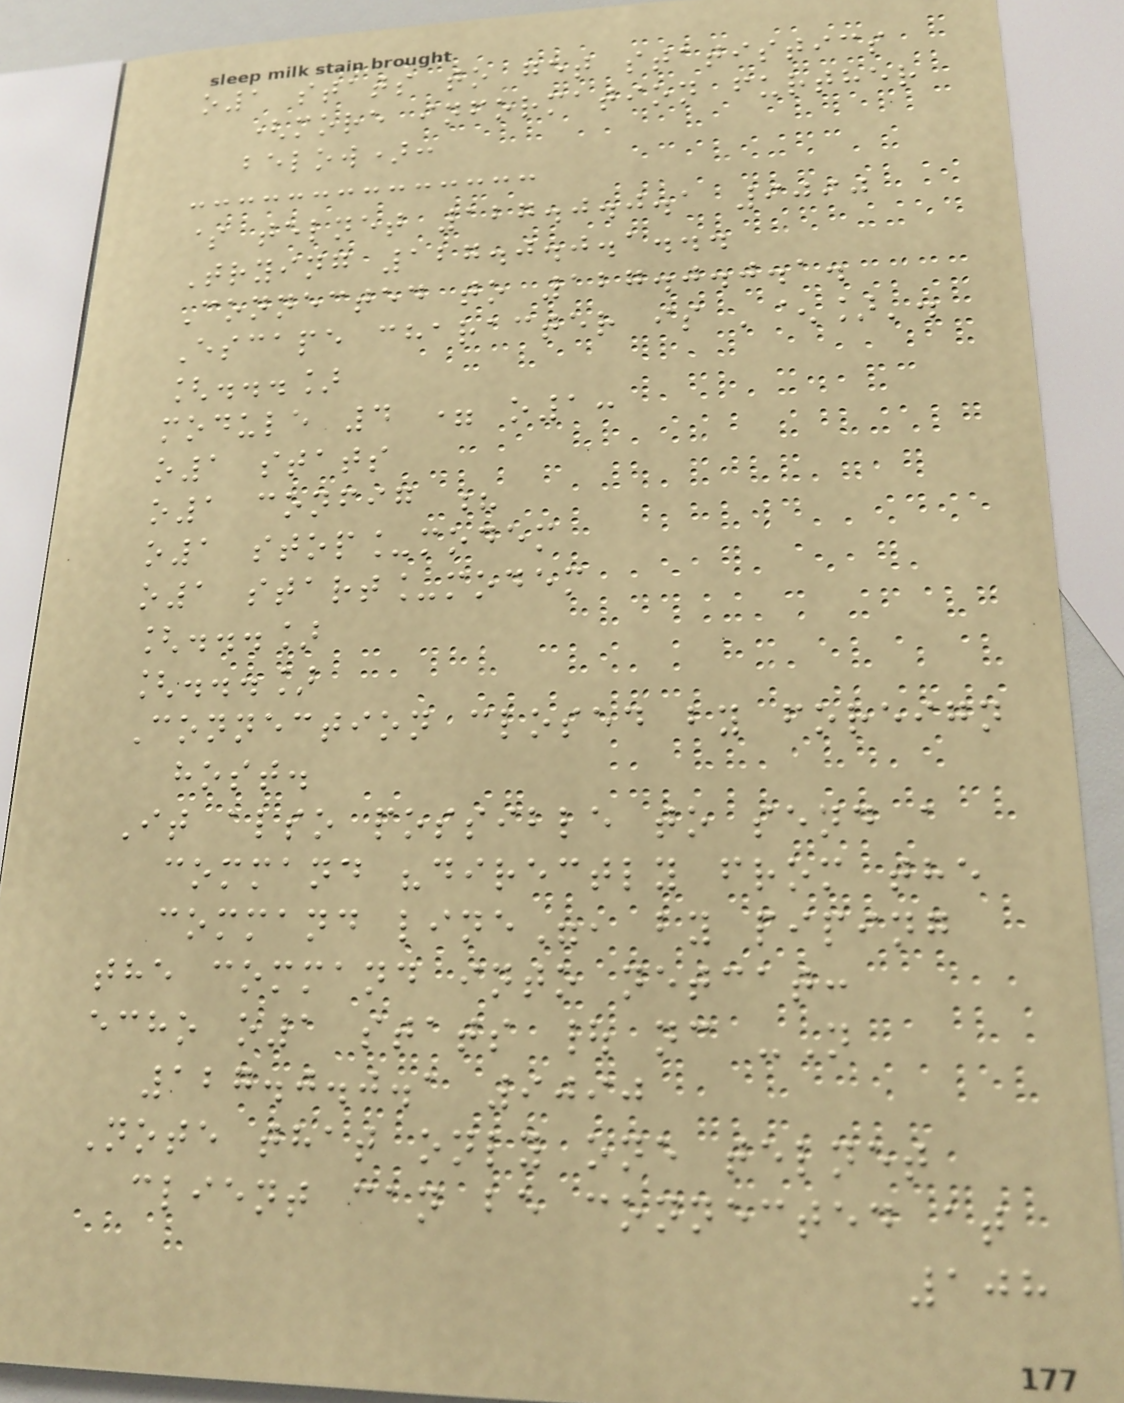o1 stats to get statistics
(more information further
below):
$ telnet 127.0.0.1 9090
Trying 127.0.0.1...
Connected to 127.0.0.1.
Escape character is '^]'.
[...]
module 4 = o1:
o1 stats
o1 config ?
o1 stop_modem
o1 start_modem
[...]
[...]
Connection closed by foreign
host.
It also possible to send a
command "directly from the
command line", by piping
the command into netcat:
echo o1 stats | nc -N
127.0.0.1 9090
Note that only one telnet
client can be connected at
108
